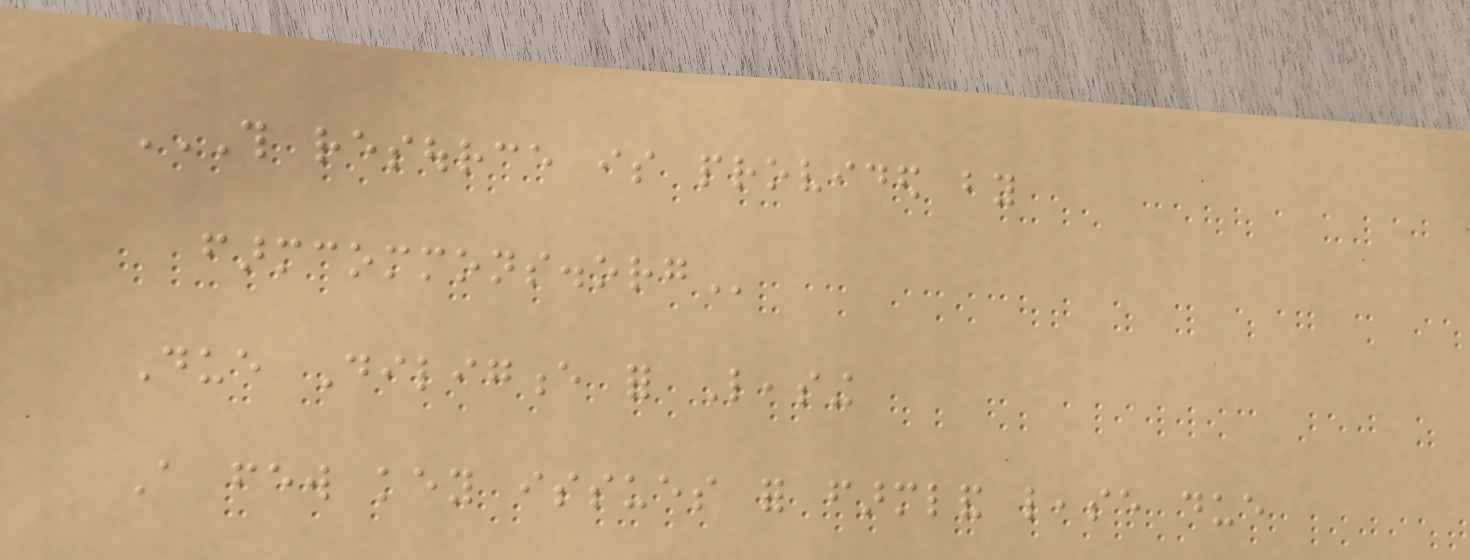THIS RESOURCE IS PROVIDED BY
FARMCOMMONS.ORG
Due Diligence for Leasing
A few key issues for farmland lease due
